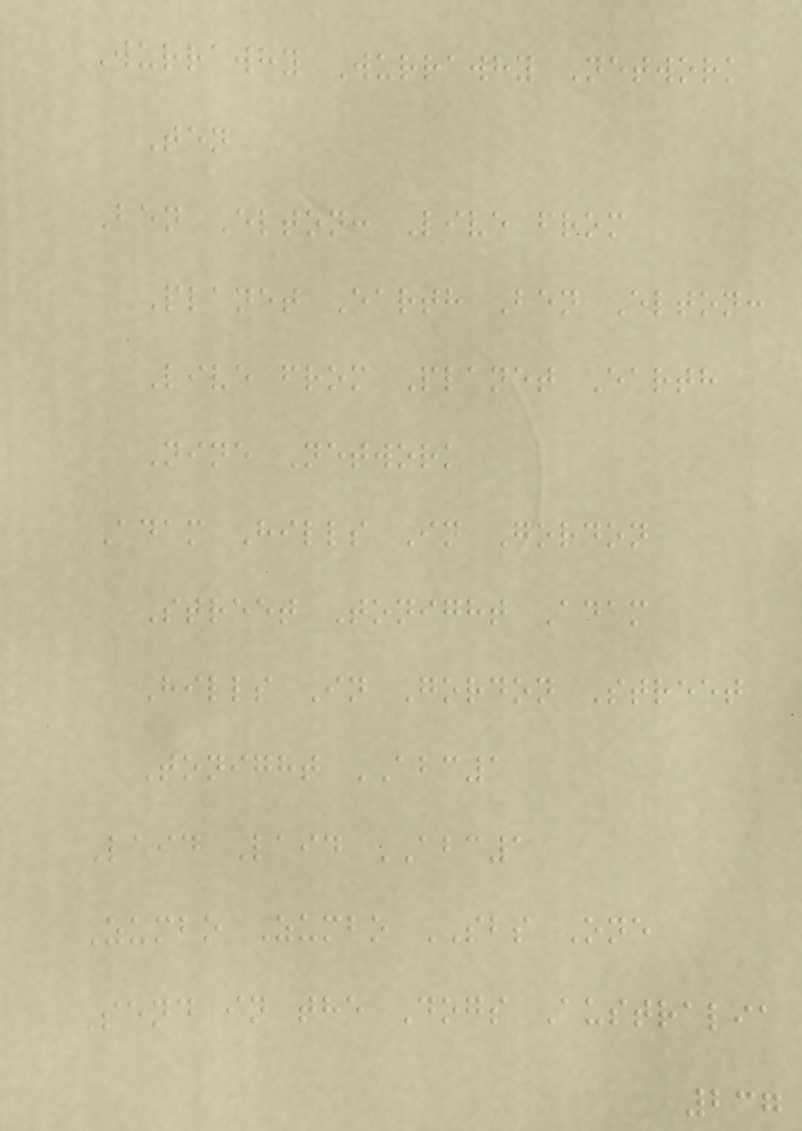Wurrawhy Wurrawhy Network
Ten
Ben Elton: Live from
Planet Earth Ben Elton:
Live from Planet Earth
Nine Network
Adam Hills In Gordon
Street Tonight Adam
Hills In Gordon Street
Tonight ABC1
Laid Laid ABC1
Zumbo Zumbo SBS One
Send in the Dogs Australia
237
